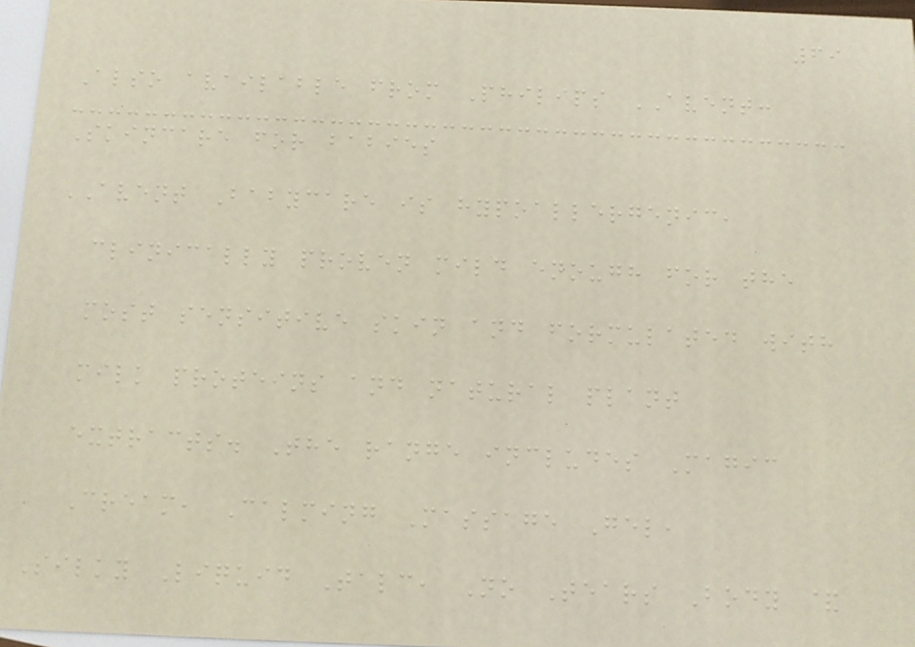69
Also available from Philips AVENT:
Skincare for babies
AVENT Babycare is hypoallergenic,
clinically proven mild enough for the
most sensitive skin and formulated with
milk proteins and natural plant
extracts. The range includes Magic
Cream, Calming Massage Gel,
Silky Liquid Talc, No Tears Body &
